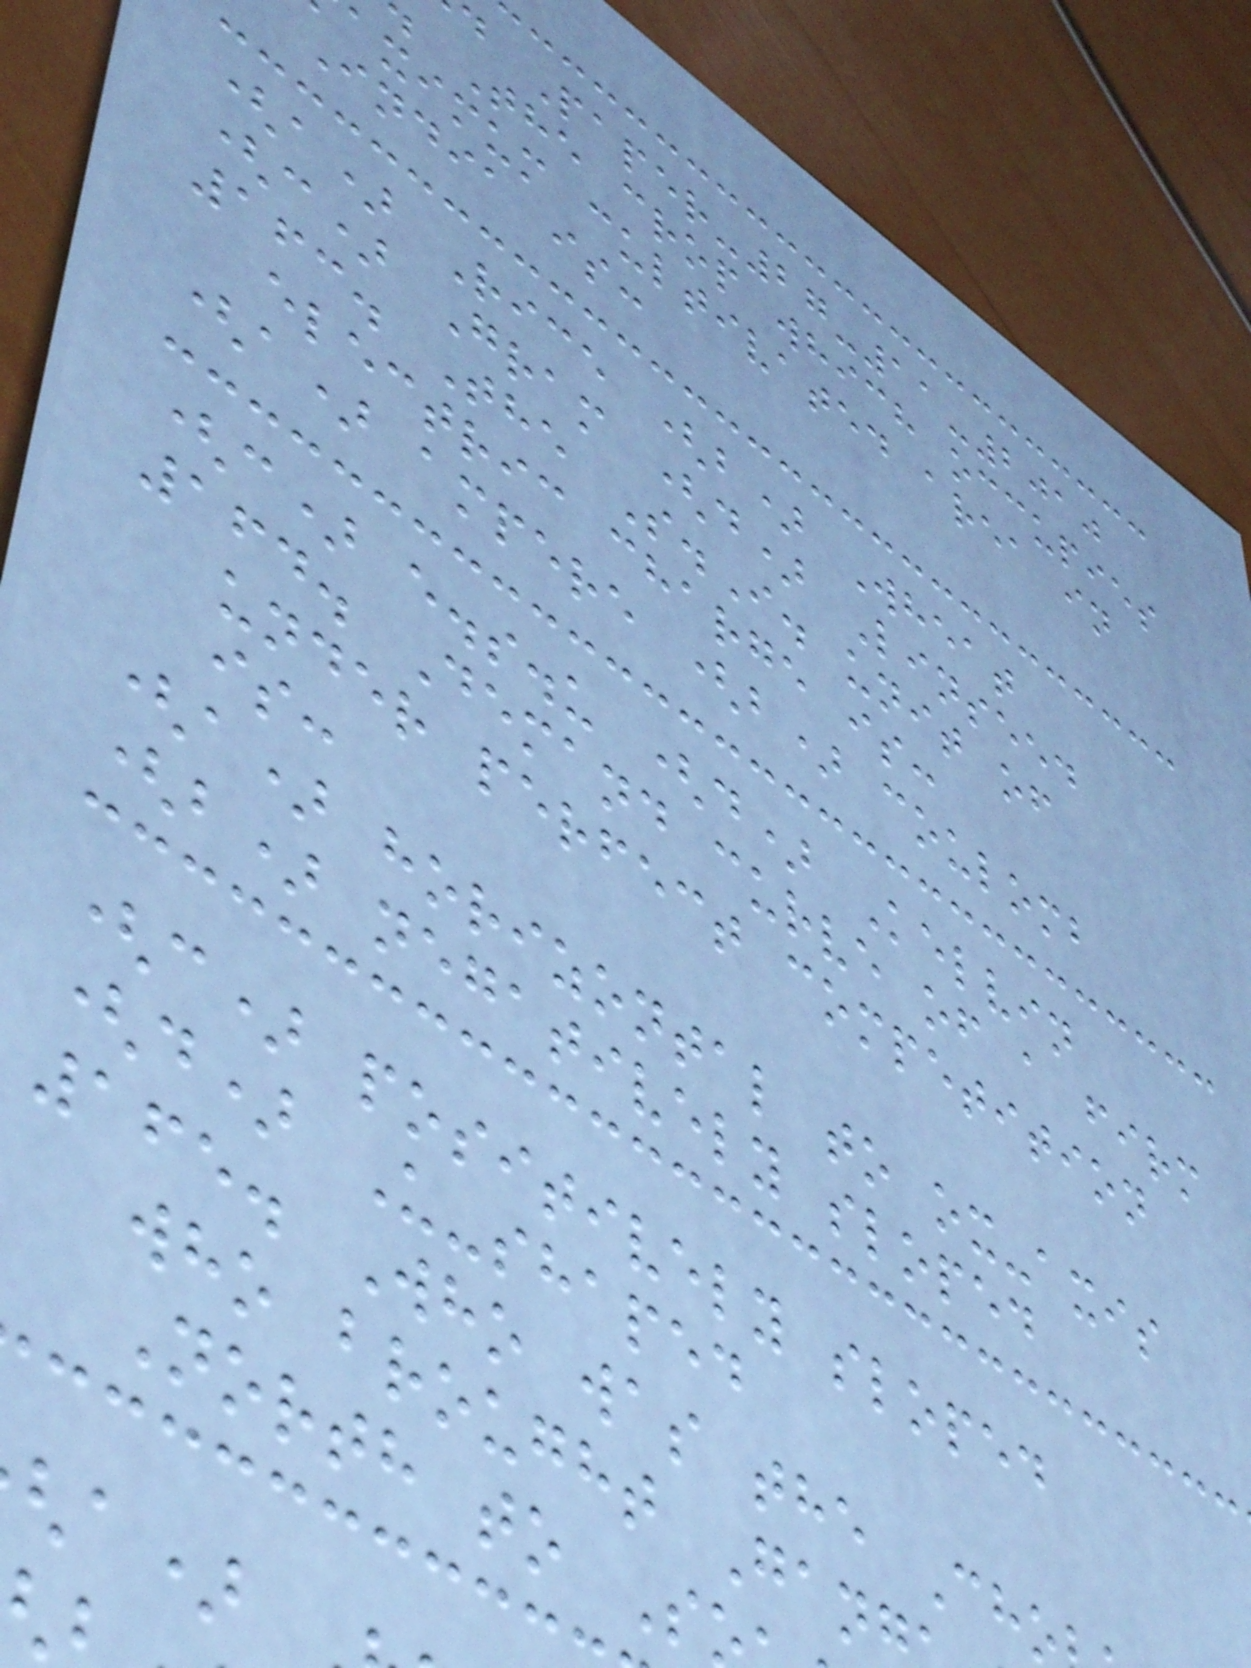d Paper-27-11-2010
The crop which occupies
aximum cultivated area in
India is:
(a) Rice (b) Wheat
(c) Gram (d) Linseed
163. The S.I. unit of
electric charge is:
(a) ampere (b) coulomb
(c) e.s.u (d) Kelvin
164. Demand curve of a firm
under perfect competition
is:
(a) horizontal to ox-axis
(b) negatively sloped
(c) positively sloped
(d) U-shaped
165. Who was the Ch
who brought Gan
North to S
